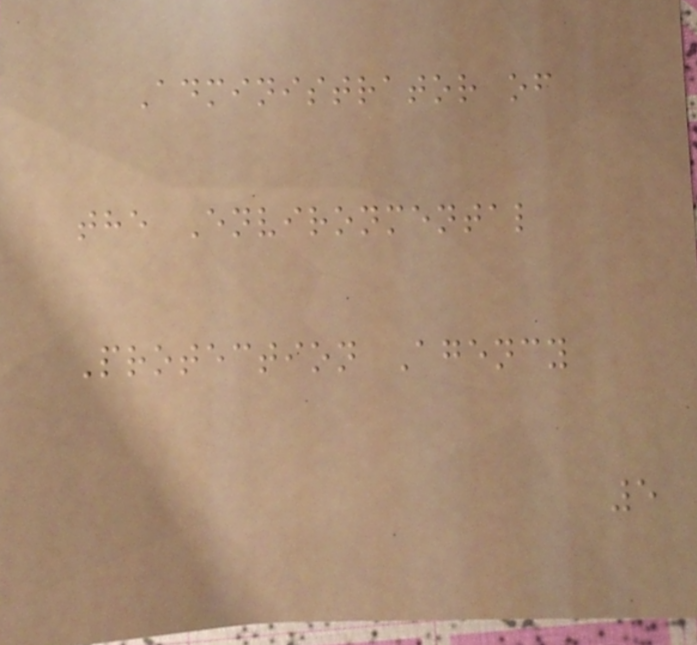Administrator of
the Environmental
Protection Agency
5
